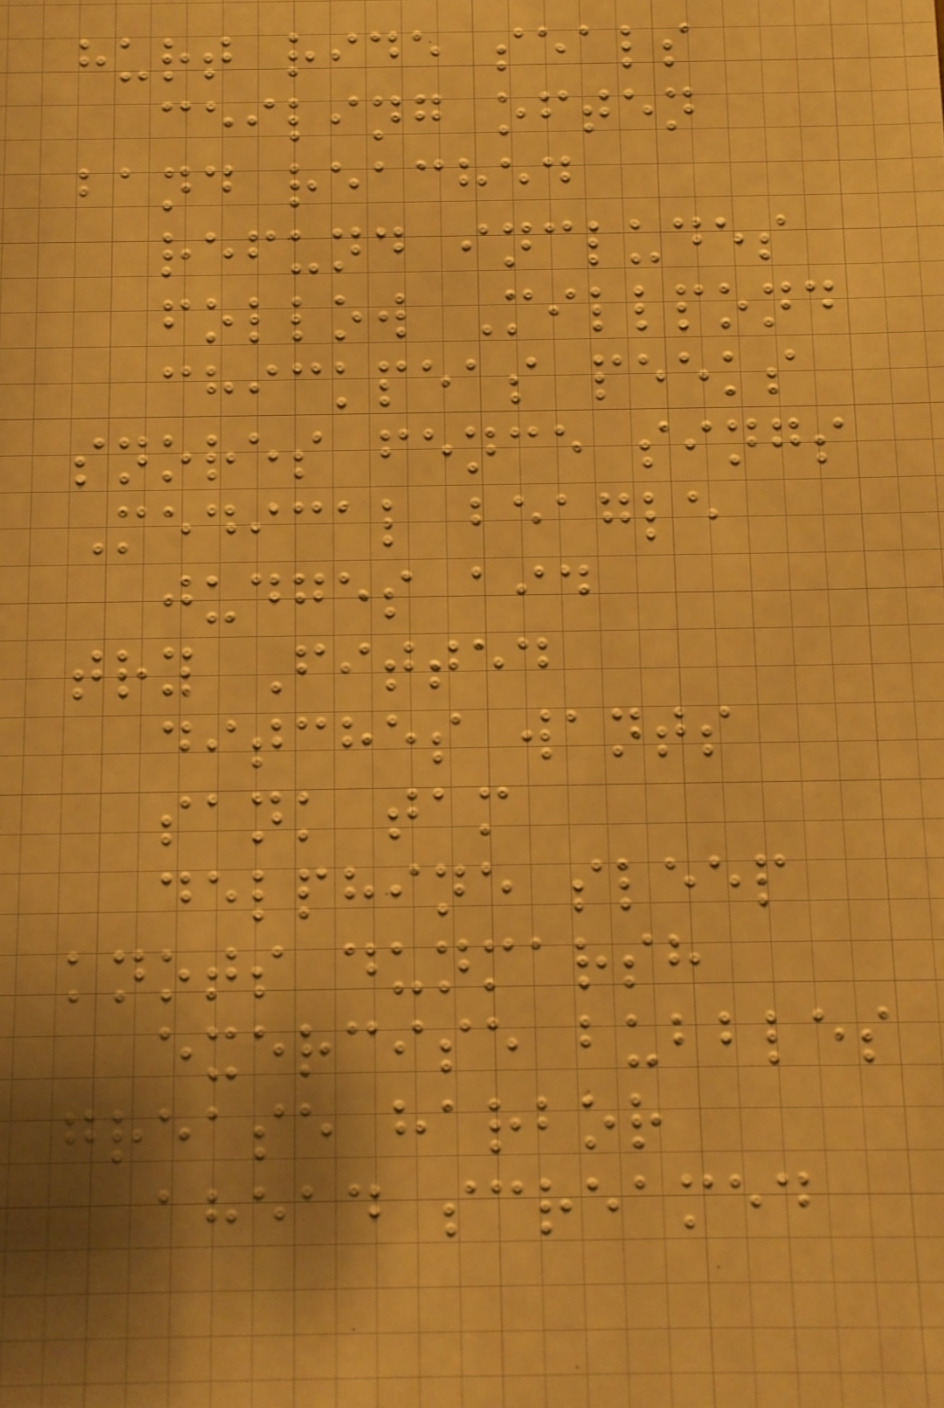hurt ride seals
ceiling often
band reached
refund includes
follow Millpond
chickpeas peeks
snores fence sings
Medical beagle
judges aid
try Fitted
ditches wants
sank tam
delphine sleep
knots dunmarsh
exercise bubbles
grease harbor
ahead screamed
